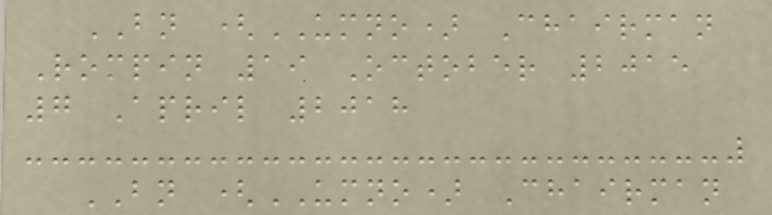BN (UMNO) Chairman
Rompin 19 October 2015
7 April 2018
BN (UMNO) Chairman
